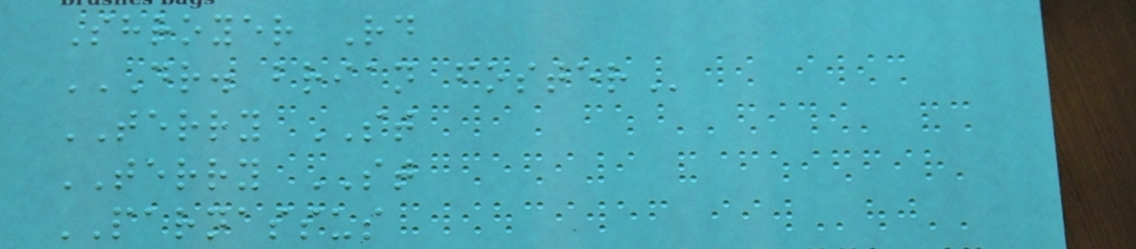Shroyer Rd
DR. BRIAN FOSTER
TERRY ST
TERRY ST
PARNASSUS
